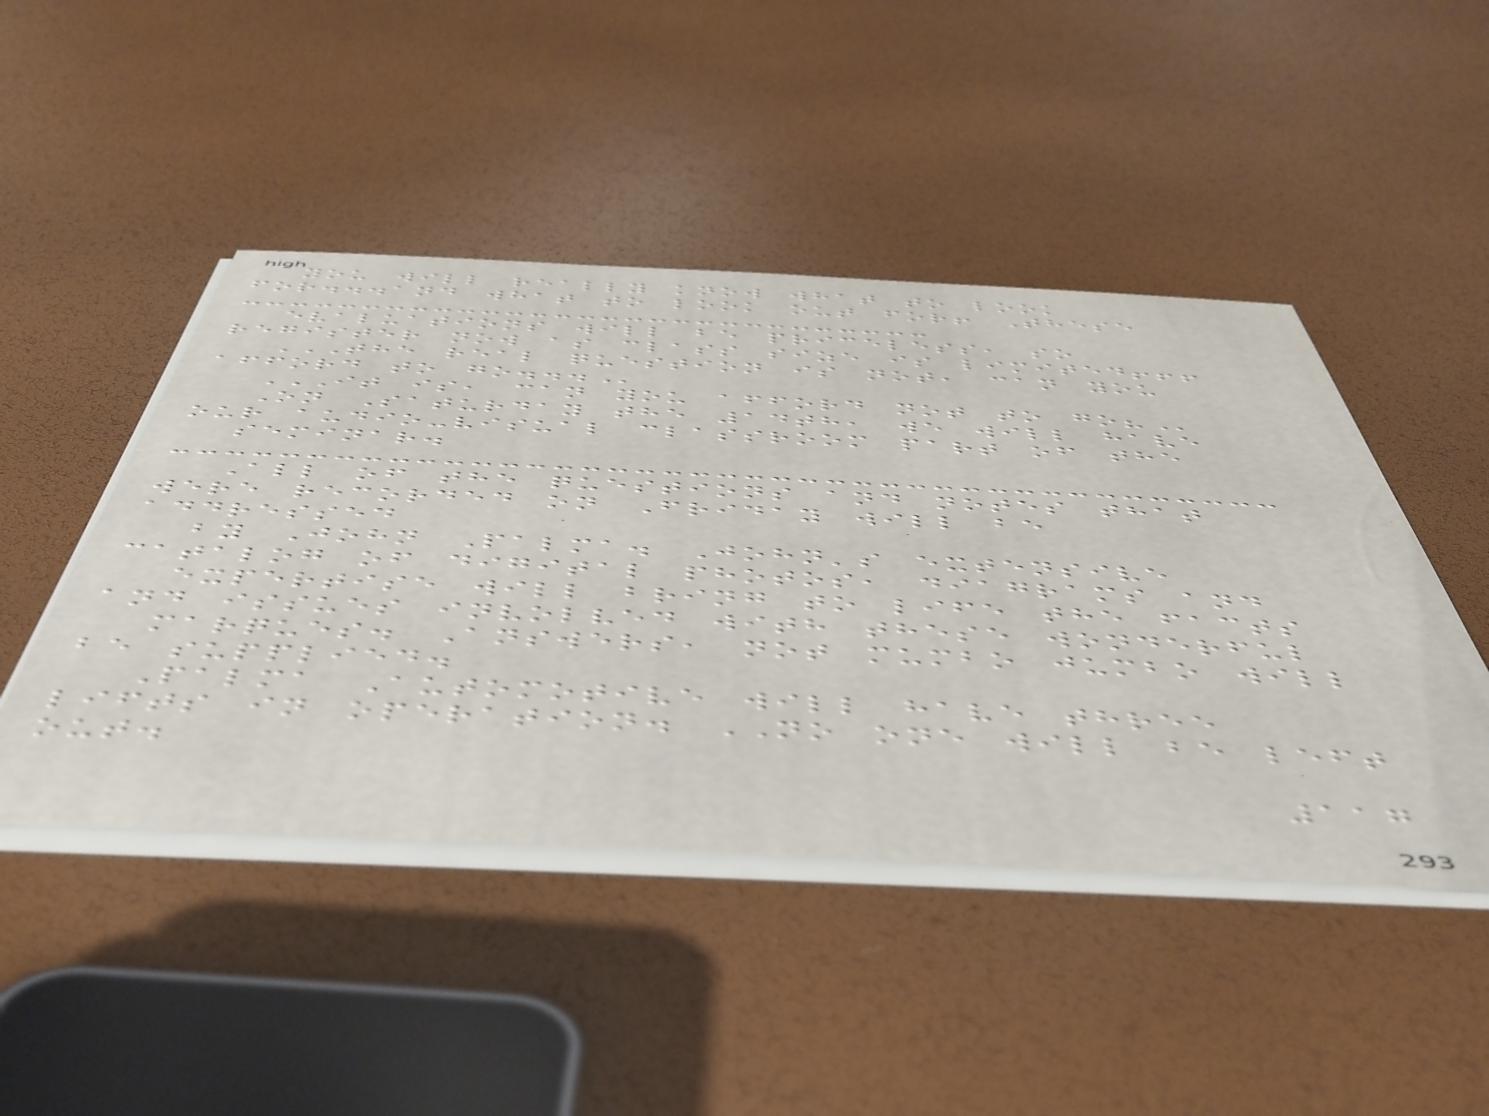you will really know what to look
for...and what to look out for! These
evaluations will be priceless, so
register now as class size is limited!!!
THE REAL QUESTION IS NOT, CAN YOU
AFFORD TO GO...
IT IS, CAN YOU AFFORD NOT TO GO?
On Saturday the 14th, we will have
our audio-visual classroom part of the
seminar.
All of the questions and notes that
were recorded on Friday will be
addressed
by John Palma. John's extensive
catalog of digital photos, diagrams and
expertise will bring to life the facts
and issues involved with these wonderful
marques. Answers, not mumbo jumbo will
be supplied.
Palma Automotive will have three
lifts in operation. NO one will be left
out.
117
